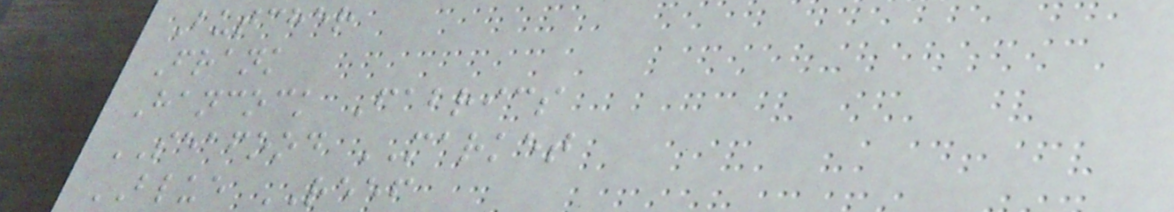Butcher
Frank
Hancock Fabrics
SEAFOOD MARKET
BLUE REEF
